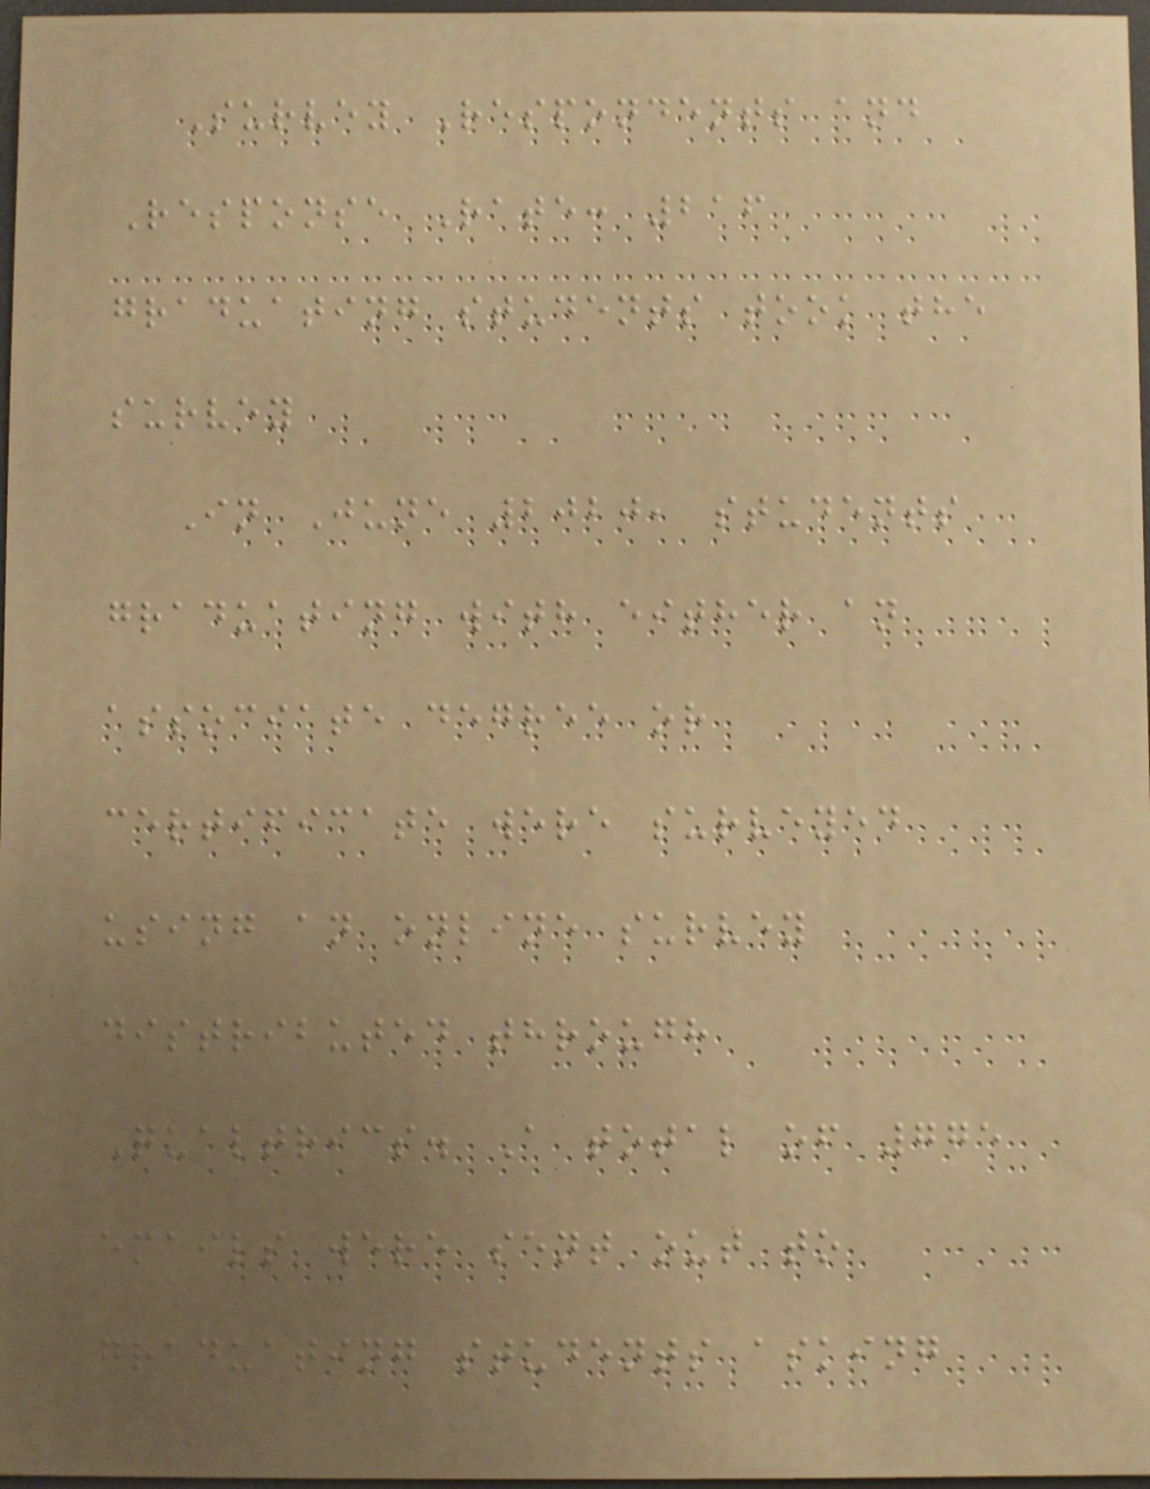Survey Respondents and
Response Rate: 216
graduating students took the
survey
In June 2020, students
graduating with either an
associate degree or
certificate were surveyed
using an online survey
distributed through
Qualtrics. A total of 775
emails were sent out to
graduating students asking
